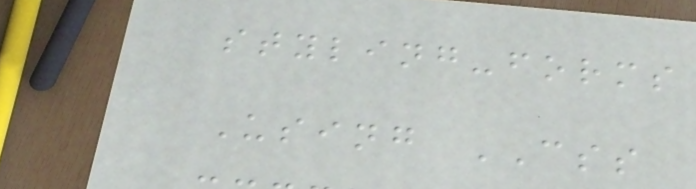styling-forms
Using CSS
